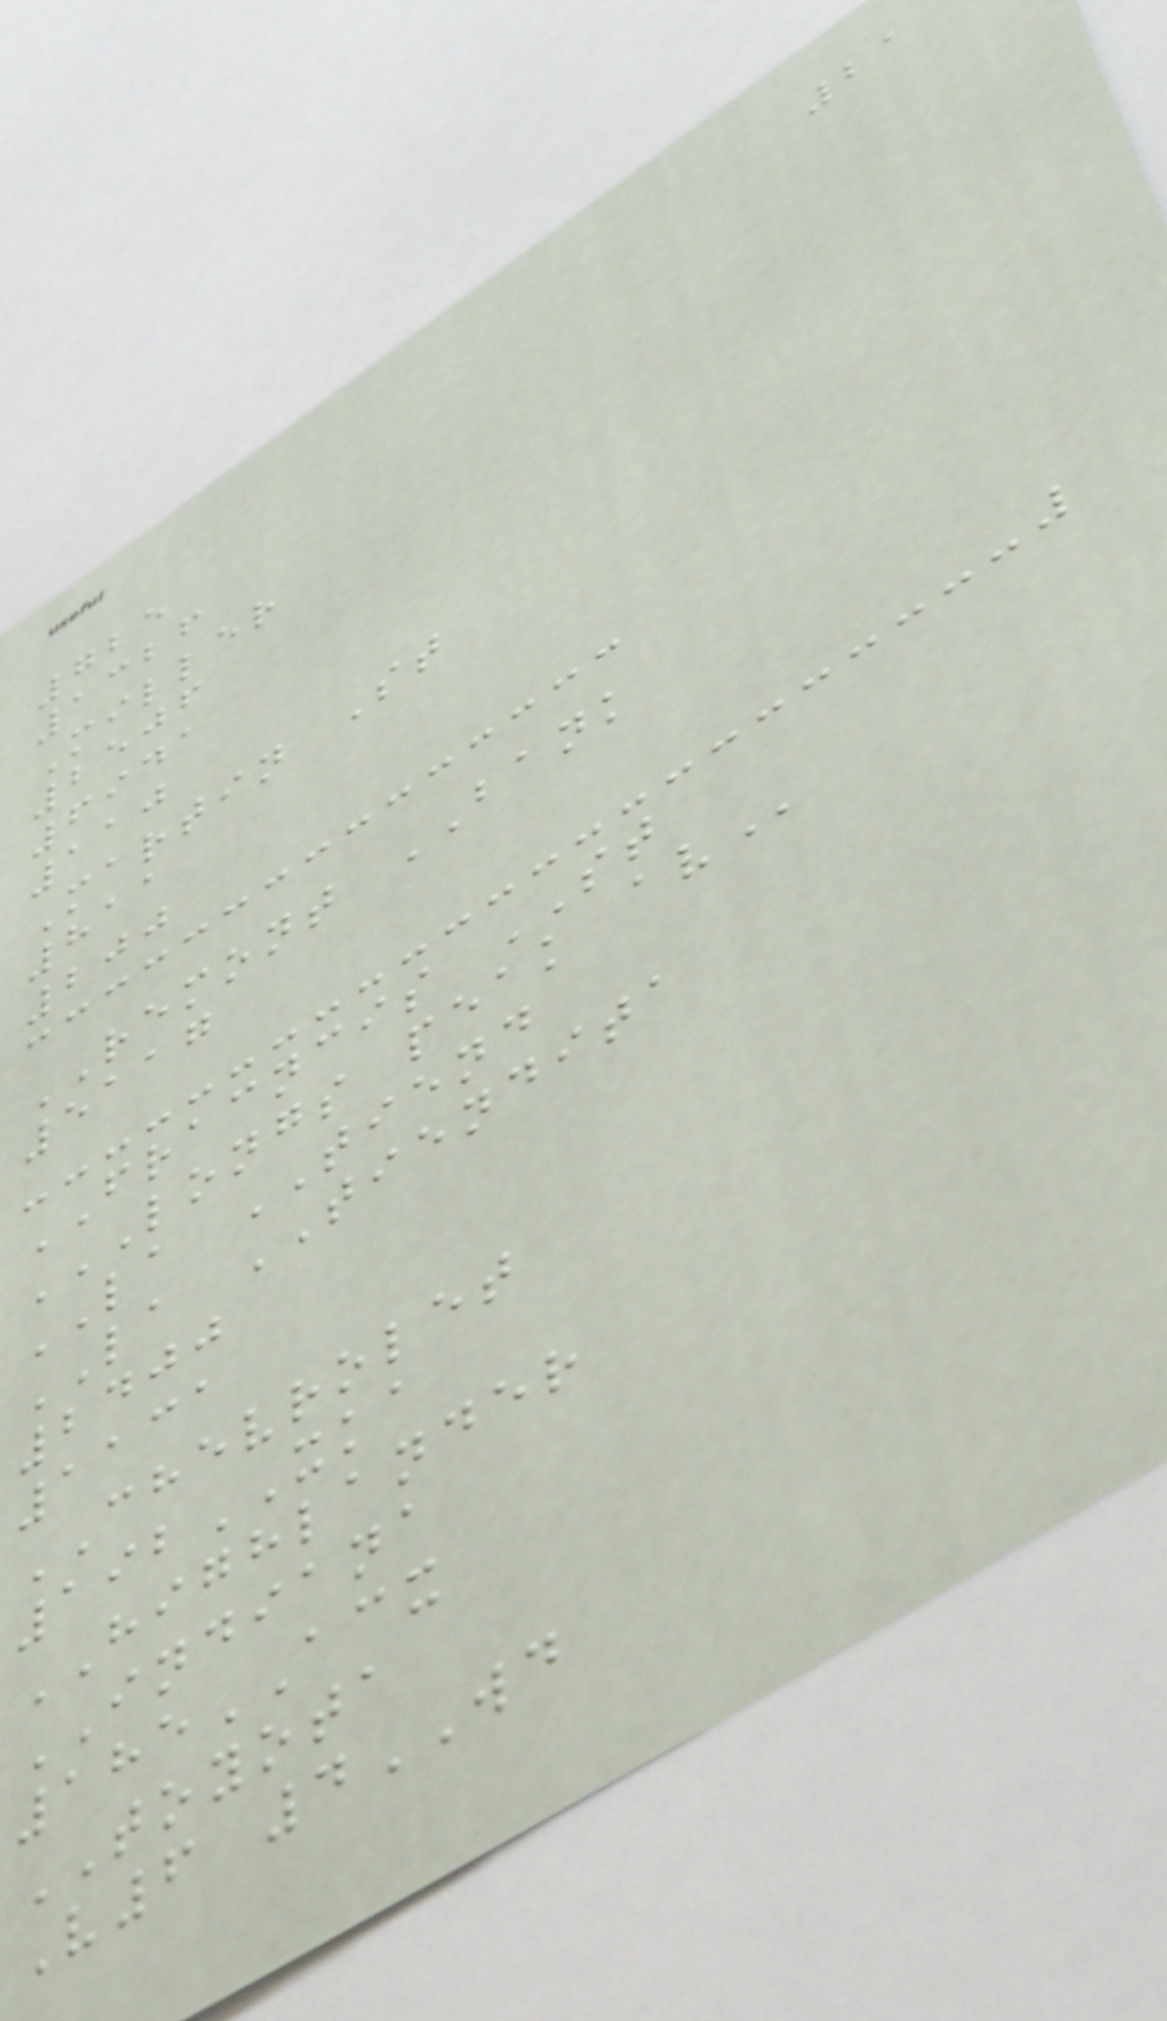21
725
1326
Miller
2506
6941
110
Martin St
811
200
REMONT BANK
5117
FRACNCIS ST
LONGS PEAK AV
LA TIEND
LA TIENDITA
2400
1131
CHEVROLET
192XKA
HIGHLANDER
INDIANA
185ACX
TOYOTA
V6 4WD
